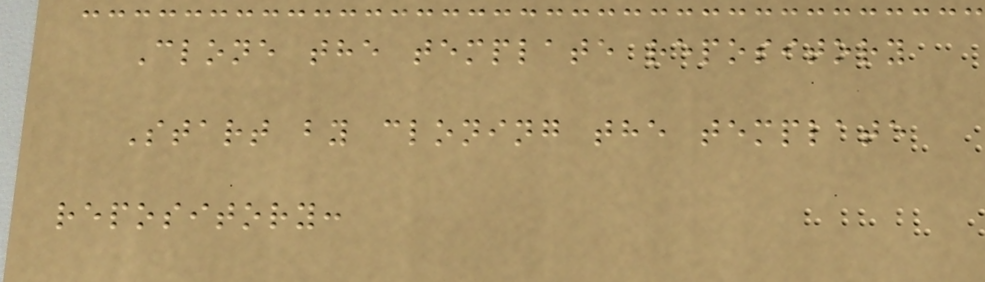Clone the template repository
Start by cloning the template
repository:
